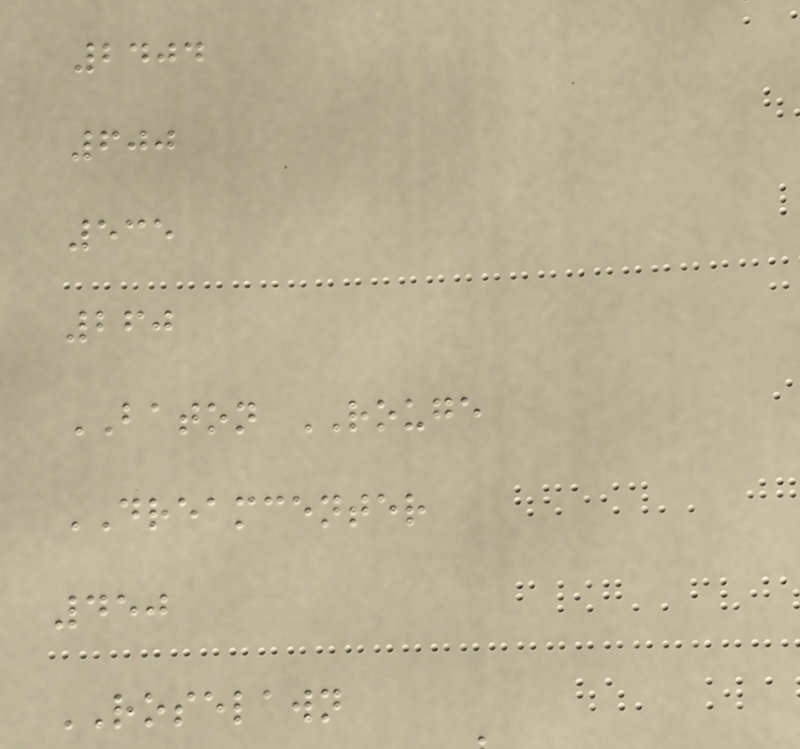2404
600
535
260
BATON ROUGE
DREAMCENTER
450
ROSELAWN
